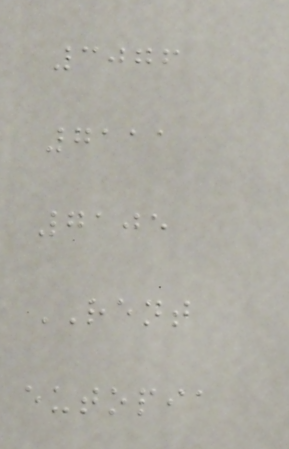3076
7111
7105
RENT
eutopia
